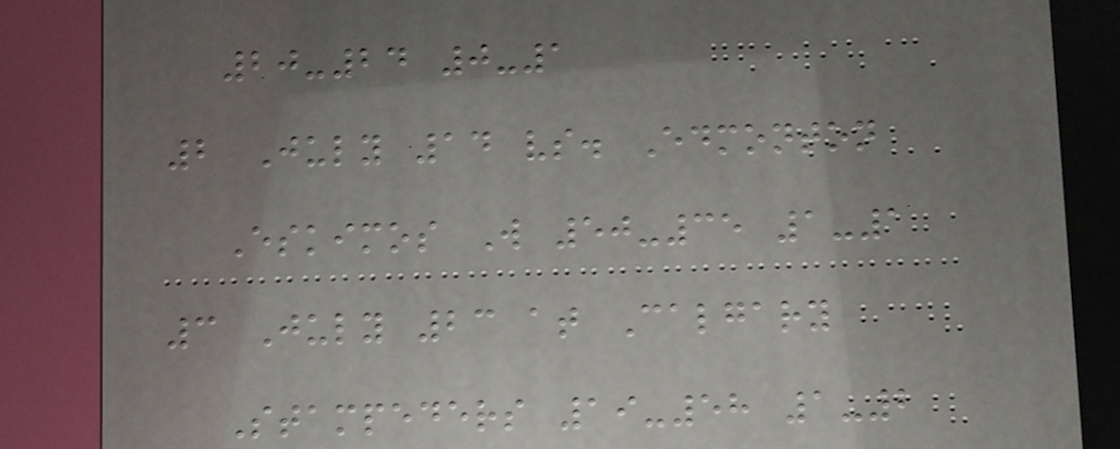20-24 0-1
2 July 14 vs. Edmonton
Eskimos W 50-35 1-1
3 July 23 at Calgary
Stampeders 19-58 1-2
